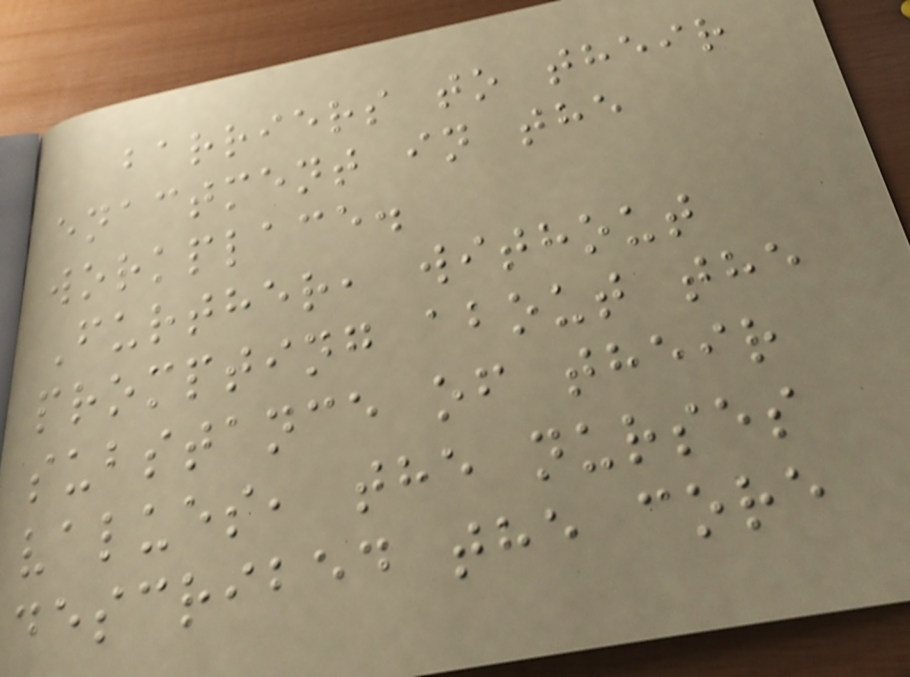barriers to their
enactment in the
workplace.
Further, without
prompting about the
substance of their
values, the nurses
described the core
